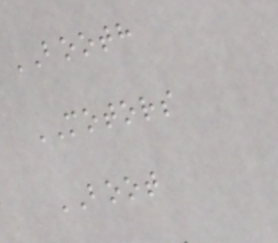BOOTH
MOTORS
BOOT
